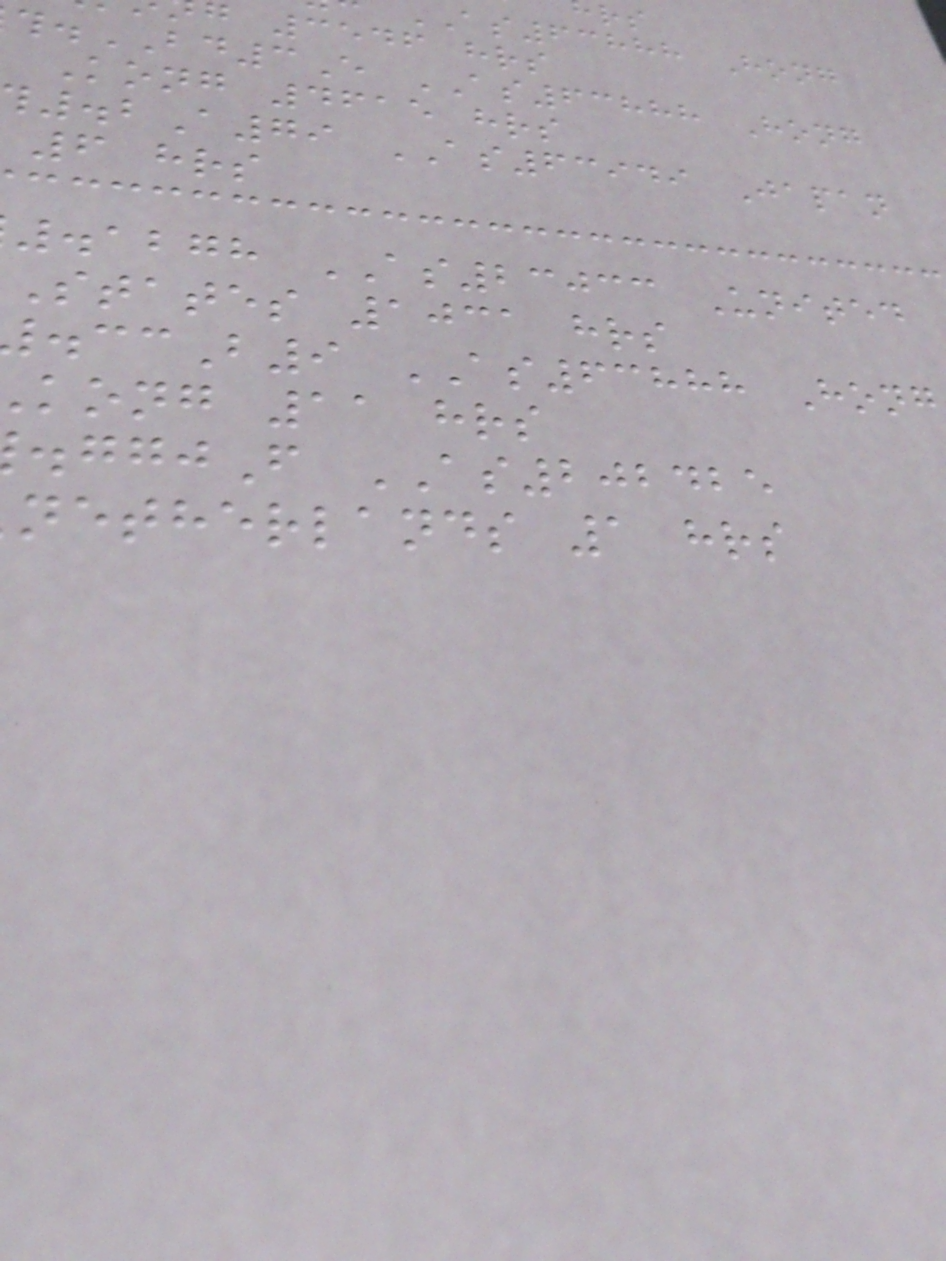as63888 Hong
3546 hrs
.BD3E AS63888 Hong
Kong 4615 hrs
.2A79 AS63949 Japan
6 hrs
.1278 AS23033 United
States 1031 hrs
B9 AS63888 Hong
kong 11 hrs
F AS202425
netherlands 1 hrs
